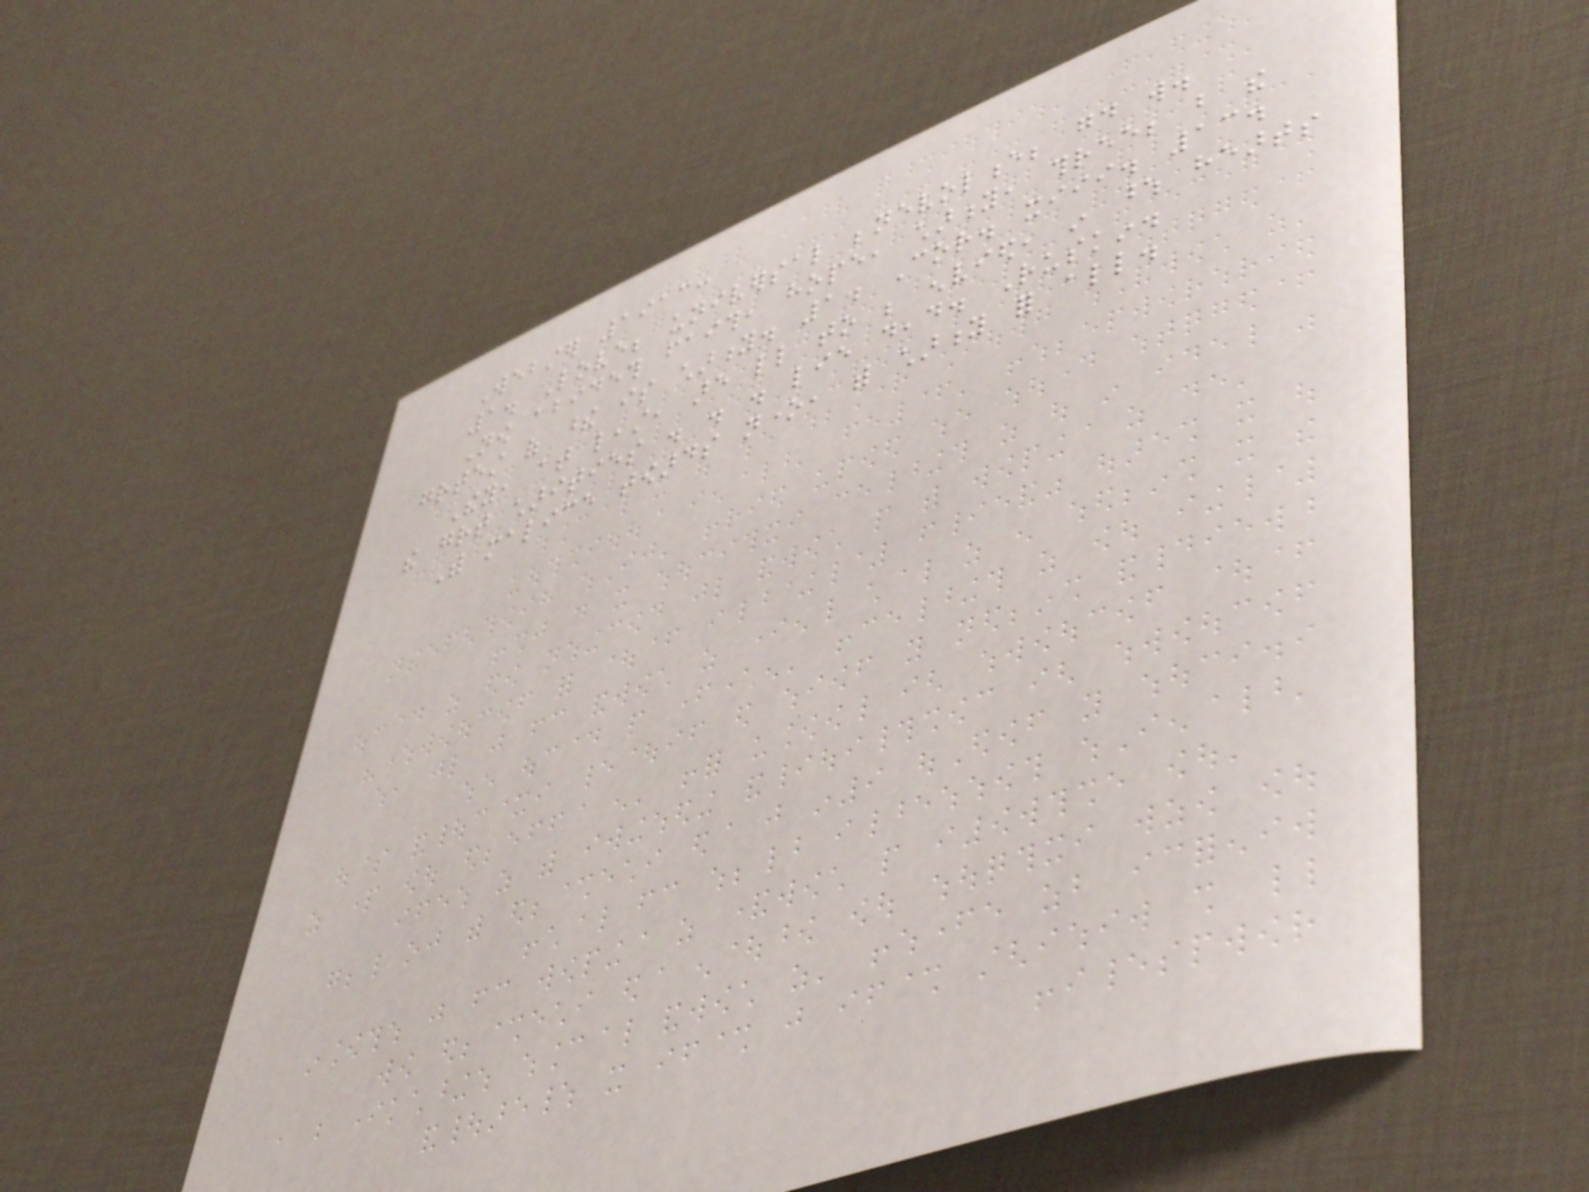Webster 1913:
1. Love; universal benevolence; good will.
Now abideth faith, hope, charity, three; but the
greatest of these is charity. 1. Cor. xiii. 13.
They, at least, are little to be envied, in whose hearts
the great charities . . . lie dead. Ruskin.
With malice towards none, with charity for all.
